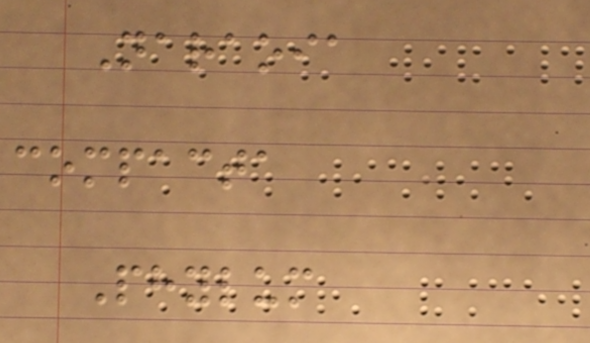Naraoia
compacta
Phylum
